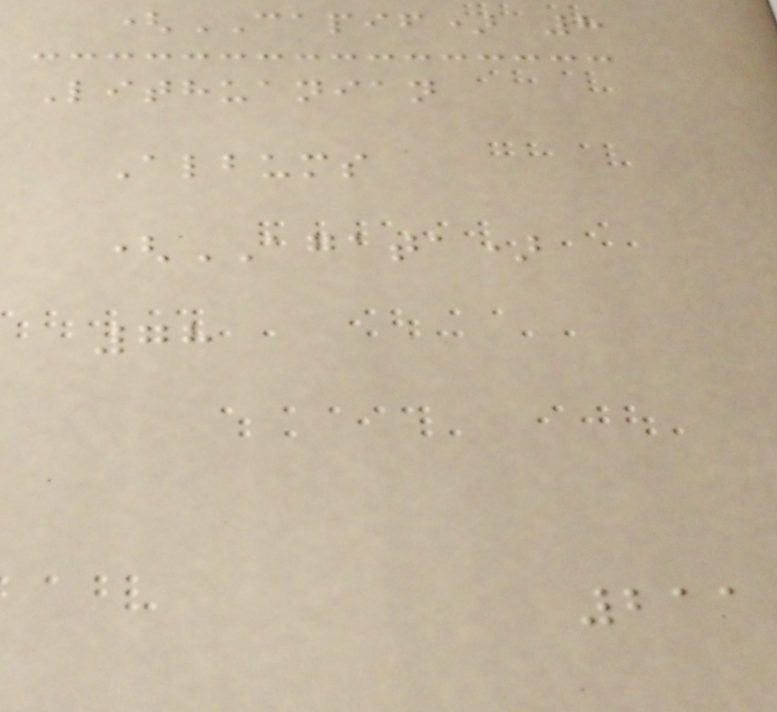(CAPIF) 8
Lithuanian
Albums
(AGATA)
78
211
